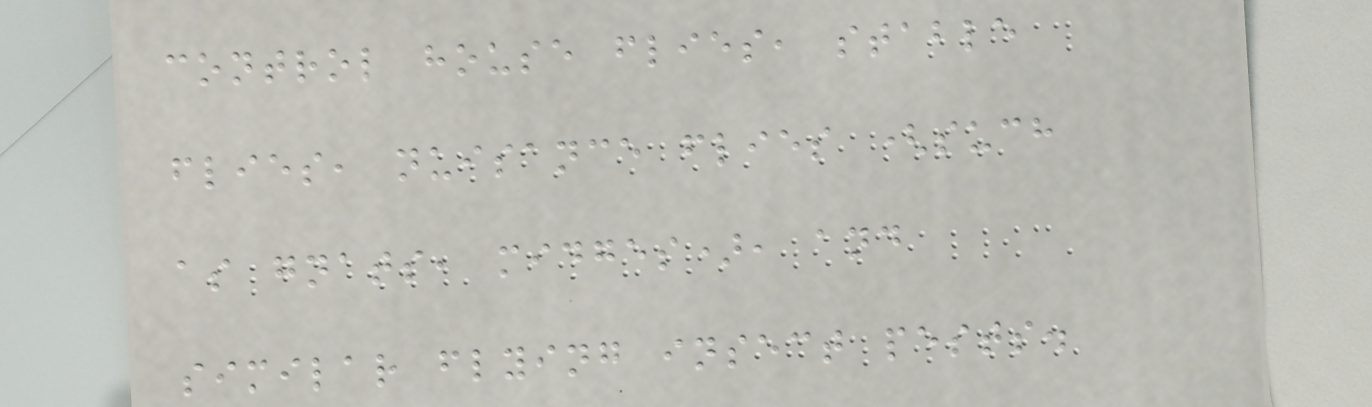control house flies, stable
flies, nuisance flies (such
as gnats, midges), and
similar flying insect pests.
